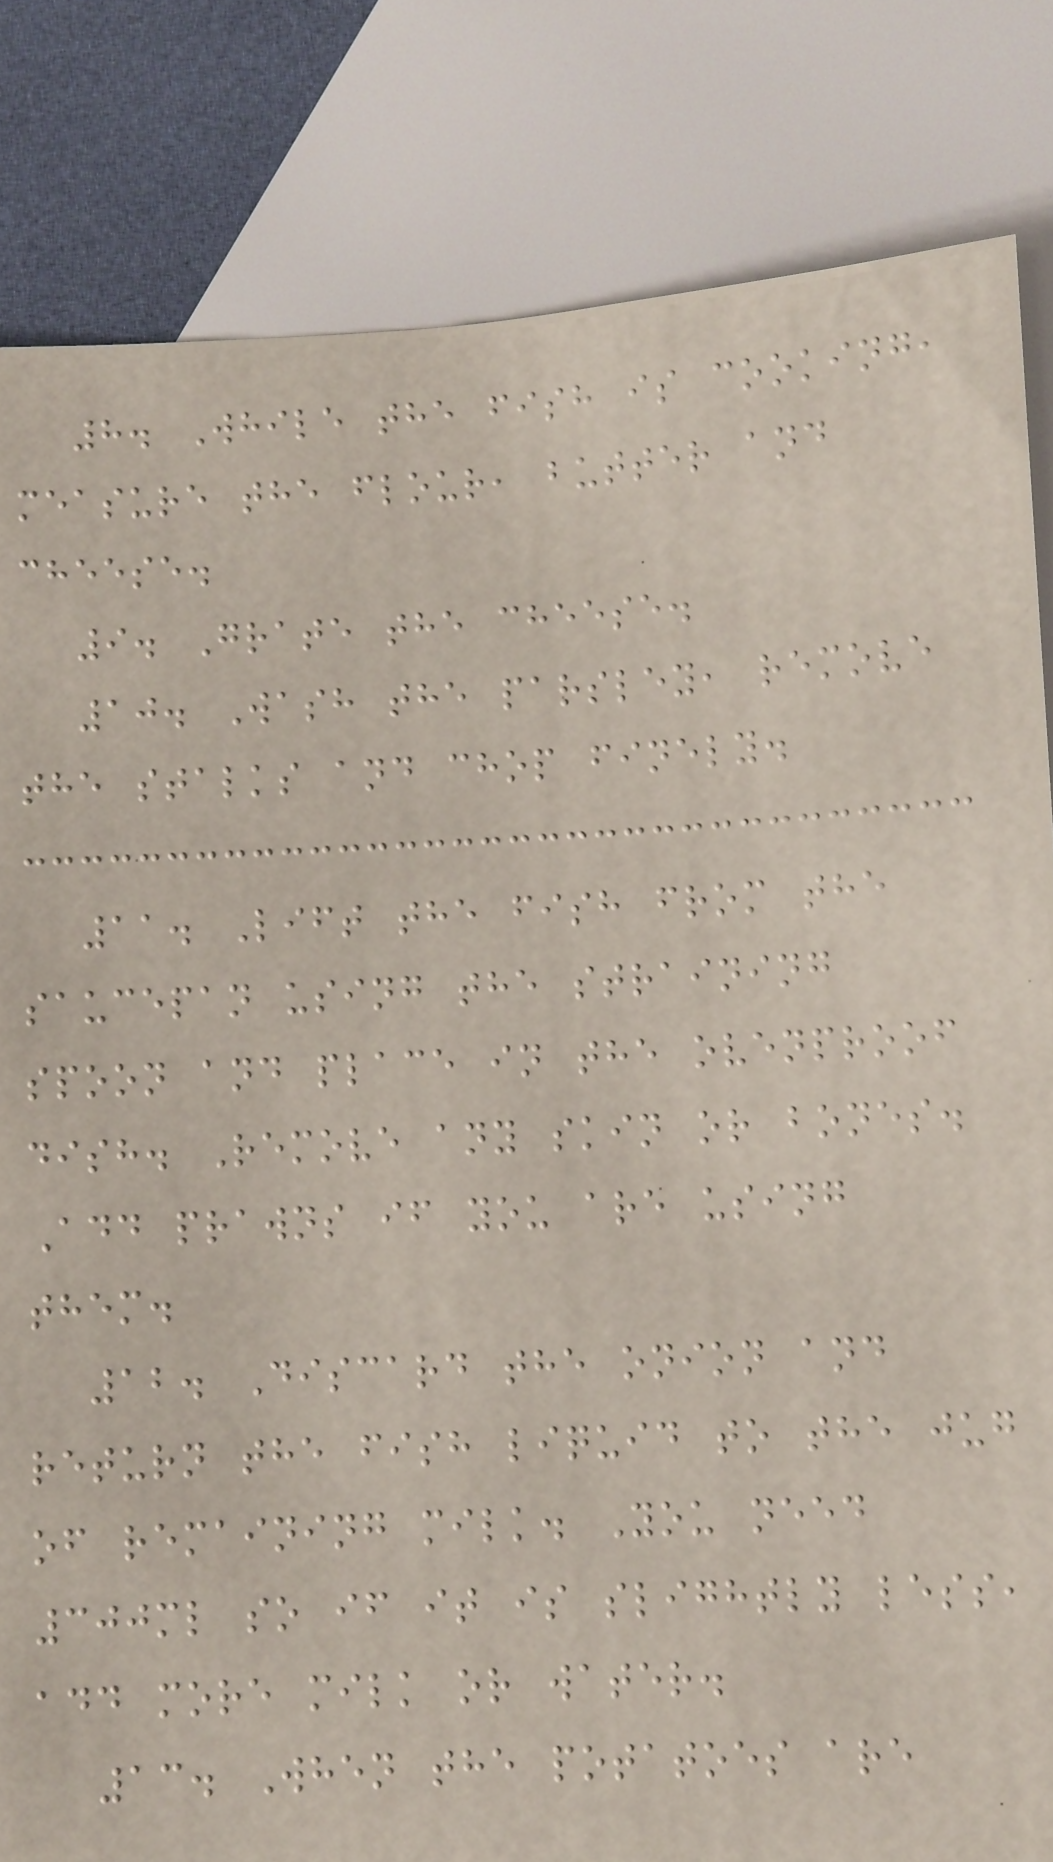8. While the fish is cooking,
measure the flour, butter and
cheese.
9. Grate the cheese.
10. Wash the parsley, remove
the stalks and chop finely.
11. Lift the fish from the
saucepan using the straining
spoon and place in the ovenproof
dish. Remove any skin or bones.
Add prawns if you are using
them.
12. Discard the onion and
return the fish liquid to the jug
of remaining milk. You need
300ml so if it is slightly less,
add more milk or water.
13. When the potatoes are
